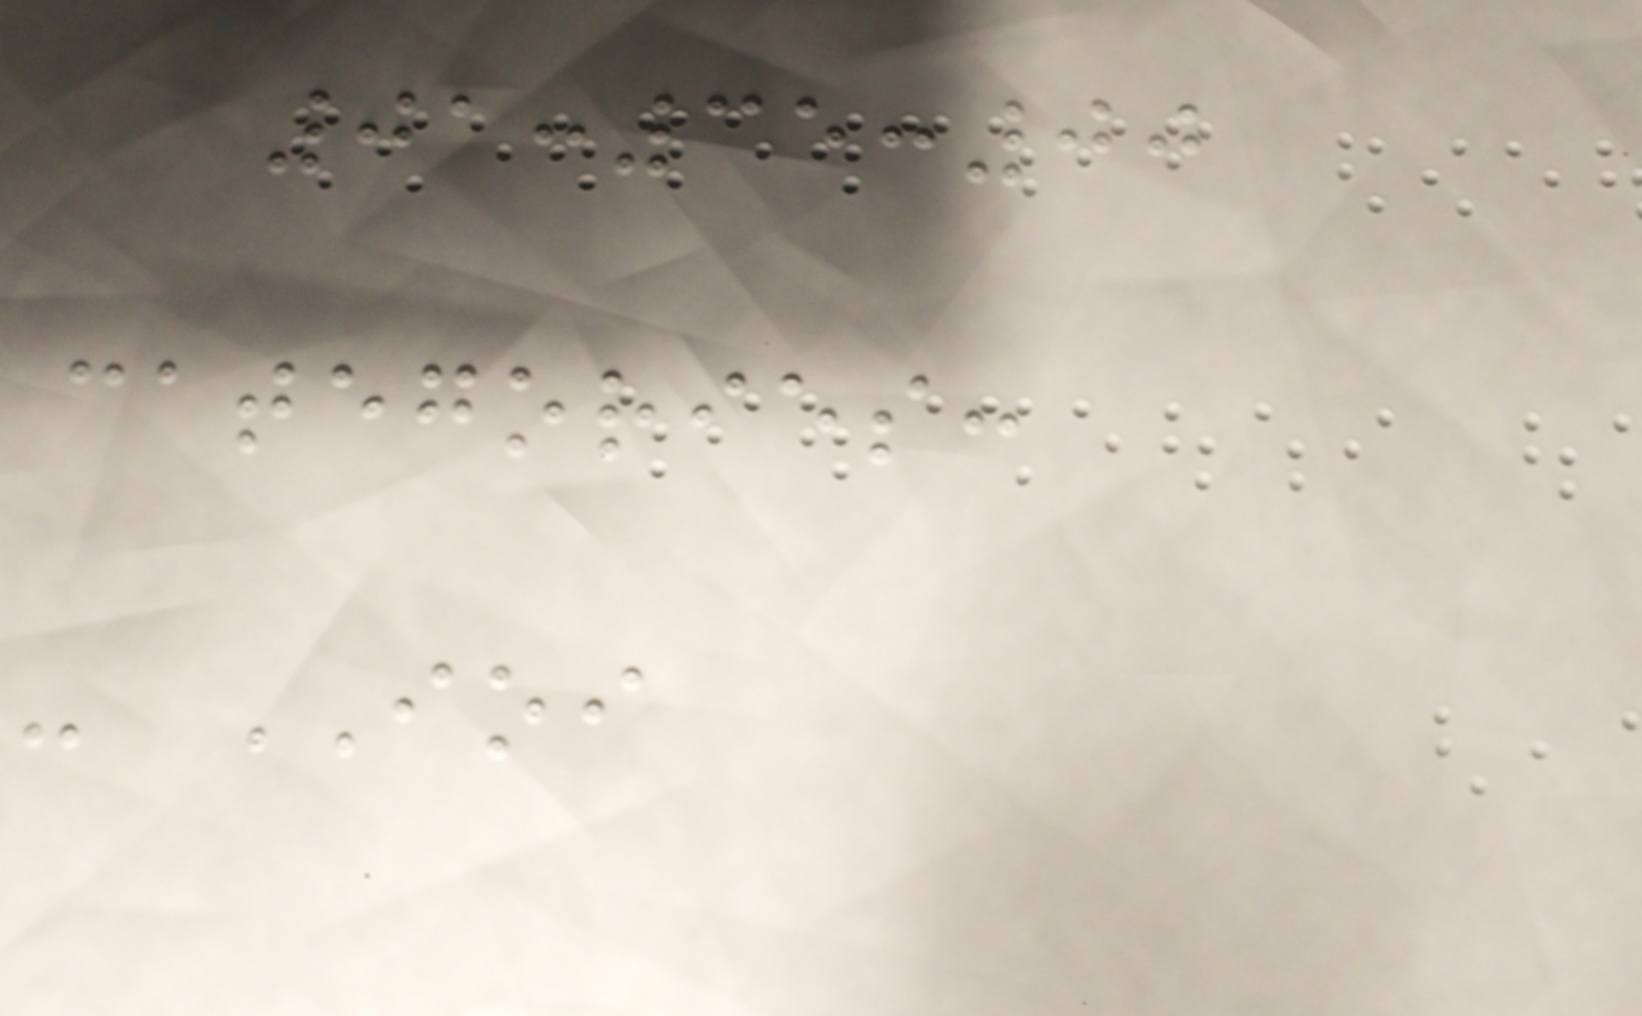01:35:00
categories:
- IOI
